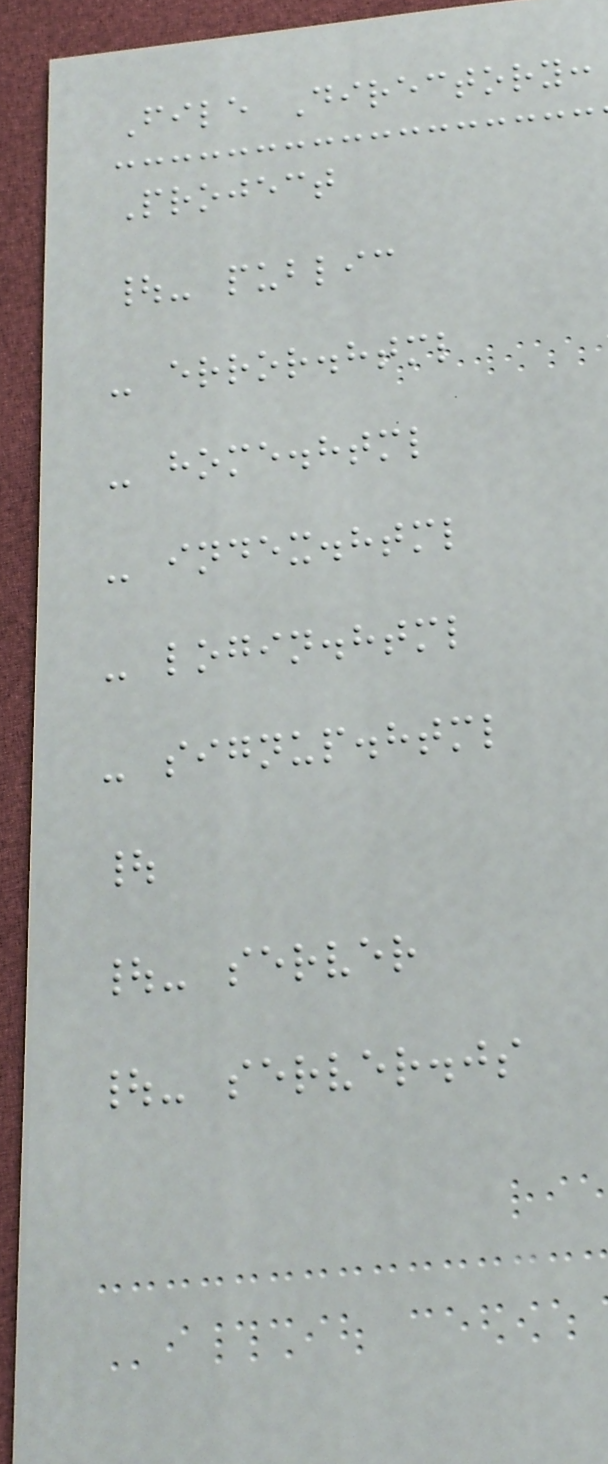File Directory:
Project
|- public
- error.html
- home.html
- index.html
- login.html
- signup.html
|
|- server
|- server.js
